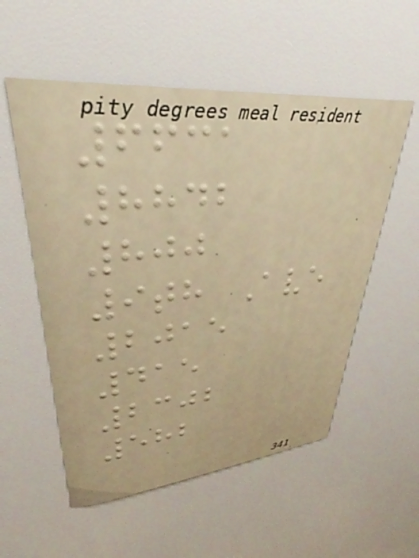6631
8842
800
9th Ave
2015
415
2302
582
